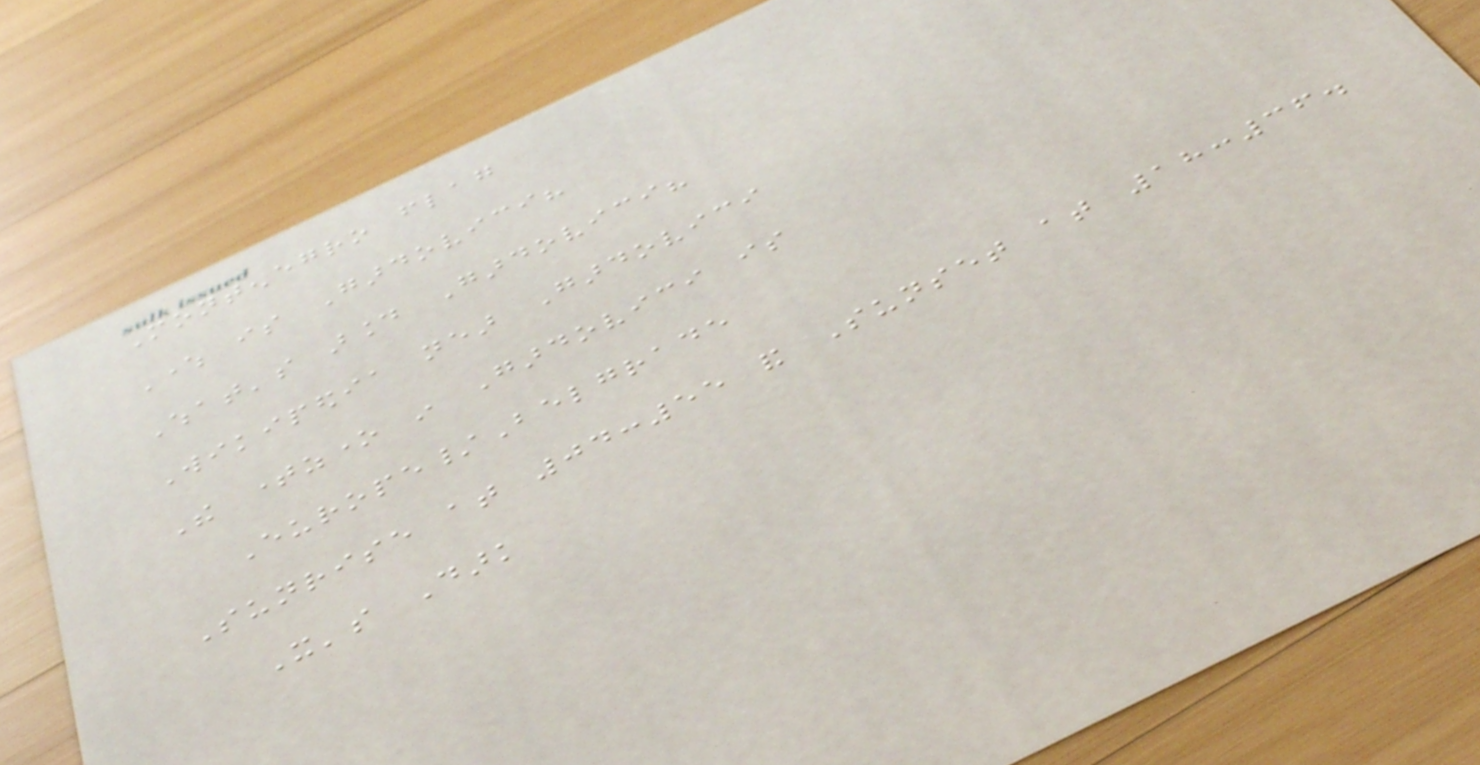Montenegro flag
Where is Gardovici?
What's around Gardovici?
Wikipedia near Gardovici
The timezone in Gardovici is
Europe/Belgrade
Sunrise at 04:55 and Sunset at 18:36.
It's Dark
